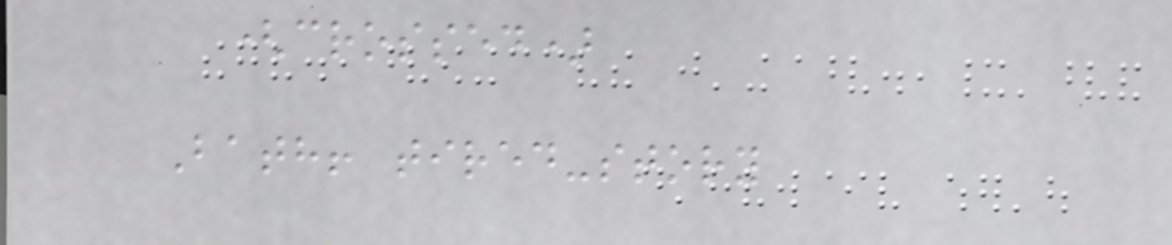(crossed)
Bath! tired-story
